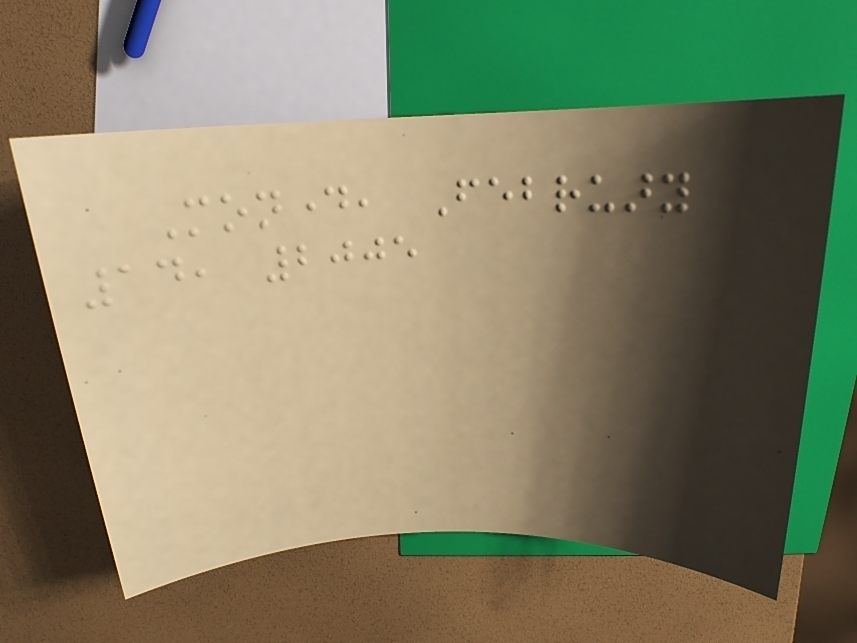Monday, February
14, 2005
